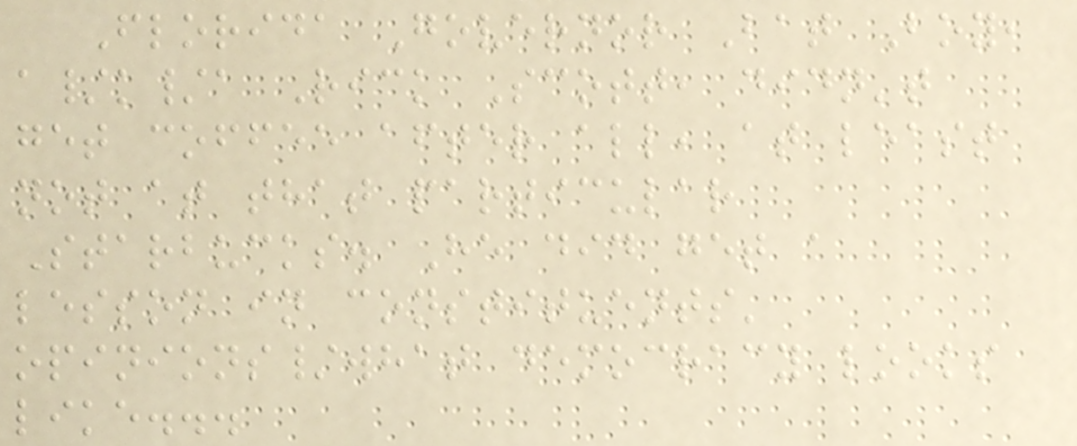Florida Governor Bat Boy,
a/k/a Rick Scott, didn't
get coffee after all, at least
not at that particular
Starbucks. He did get a
lesson in constituents'
opinions/what democracy looks
like...
